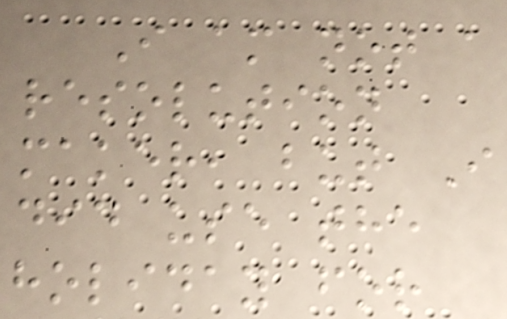I am not a
resolution
maker, but I
did use the
holiday for
